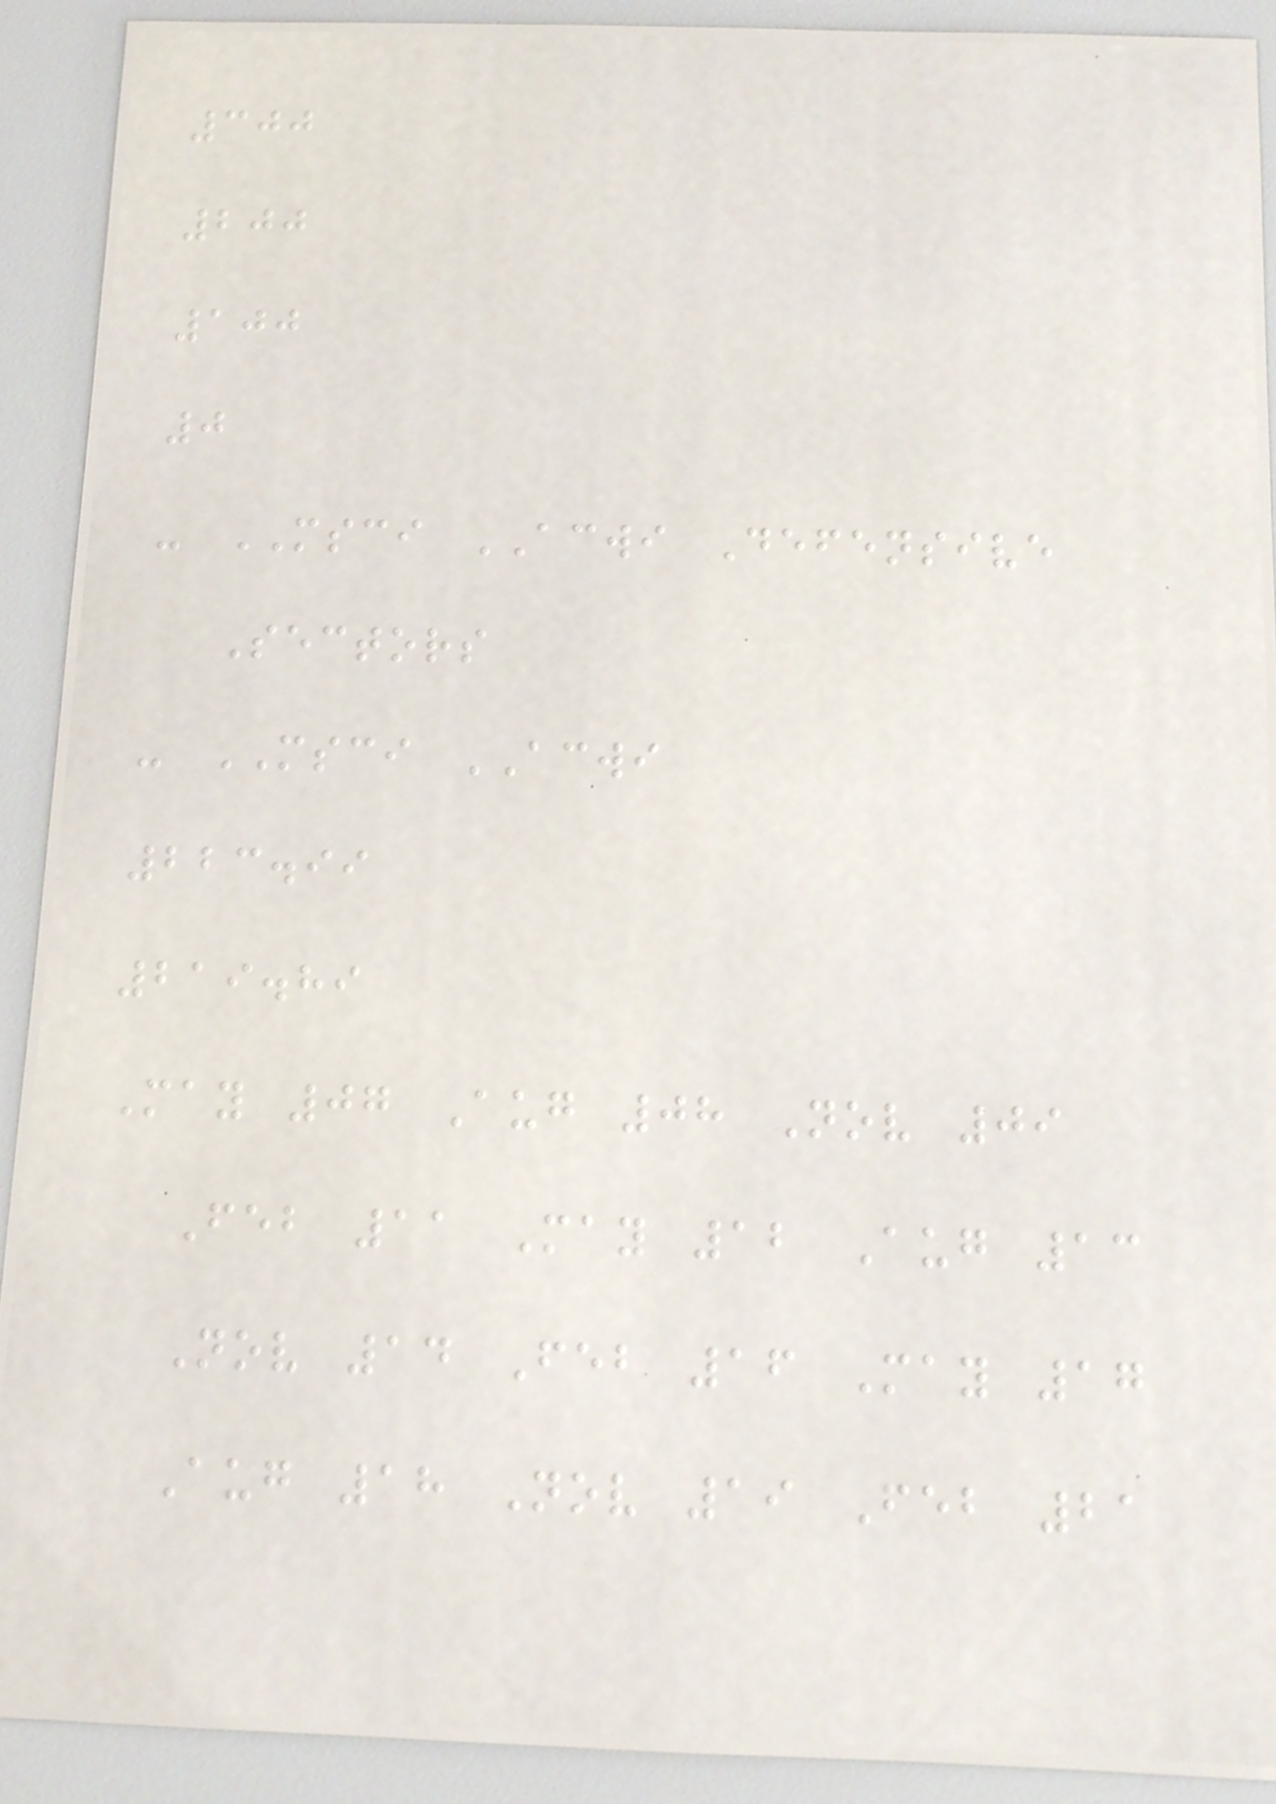300
200
100
0
- MSCI ACWI Defensive
Sectors
- MSCI ACWI
223.99
219.89
May 07 Aug 08 Nov 09
Feb 11 May 12 Aug 13
Nov 14 Feb 16 May 17
Aug 18 Nov 19 Feb 21
